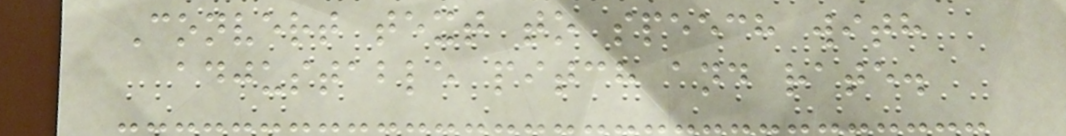Convert text to speech with
adjustable pitch and rate.
